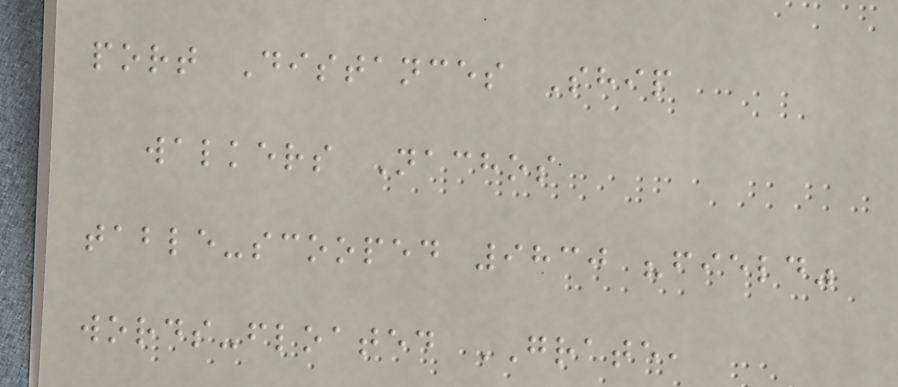port Distances Ship
walkers Nachos
table-scooped 9830 "field"
words-floated GRATE,
